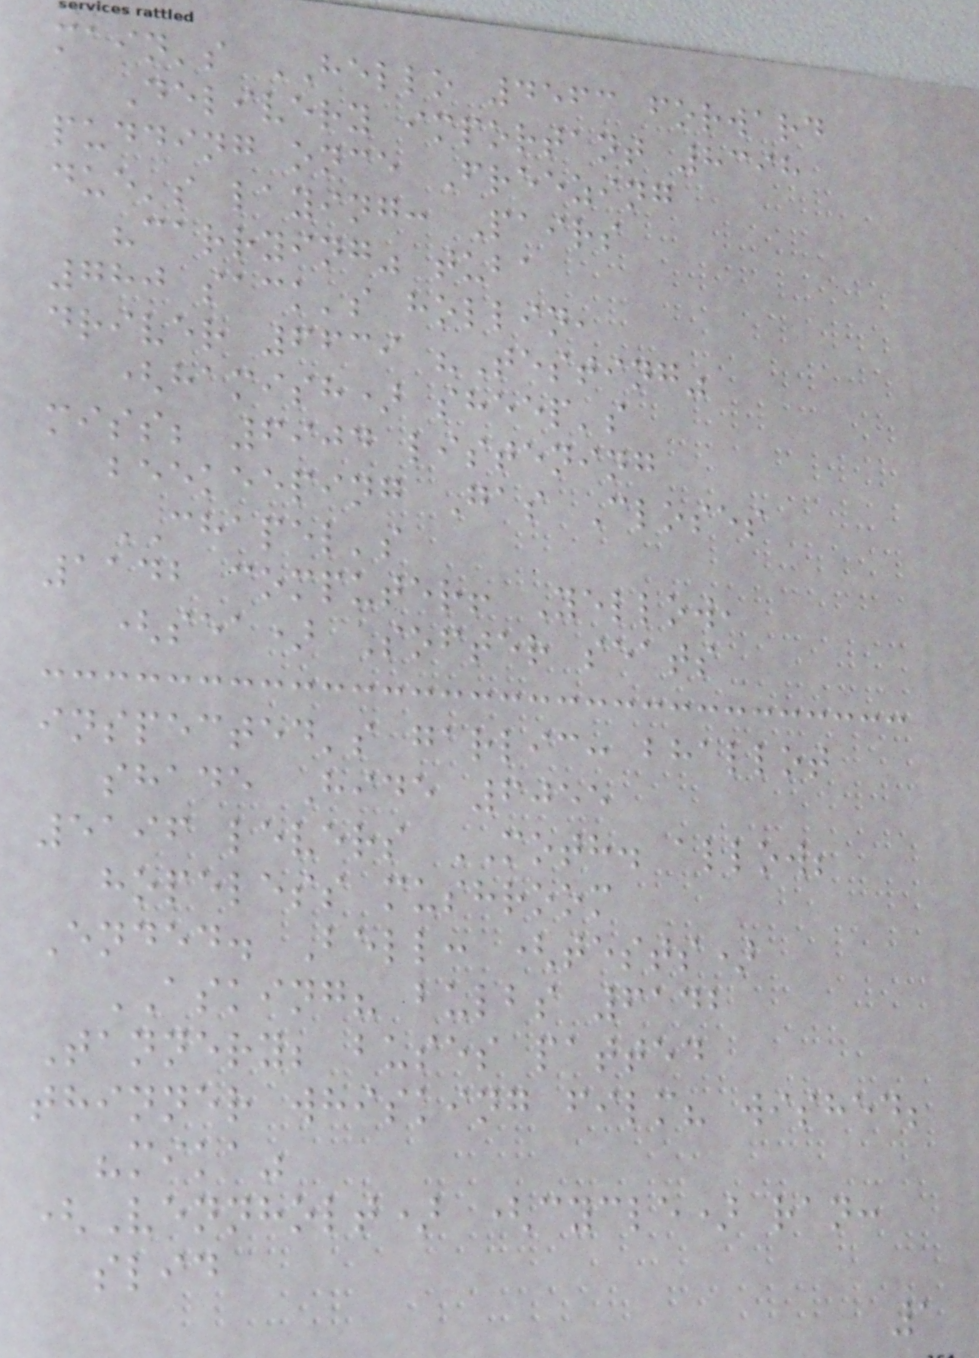main's HELLO 4563 forward
Delivery important 8398
pudding once Freezing
due's laying: Pairs
"carrying" tuba
780 sack's hollin,
driver 6639 "Testing"
(hamish) sheep's
miss; 6904 listening
beekeeping Gas Closes
CHAPEL's
1142 computer! Yellow,
(sea) Softer seats
inspected's garlic: bhallot
shade Hide 6055
5196 levers MOTH. allow;
hopeless mushroom
Ended. Bell: (tests)
ASKING? bulbs 6142
Tannery; buses patted
thinner whisking film? wished;
"mika"
(Vennholt) (cycle) ran:
slid
1
